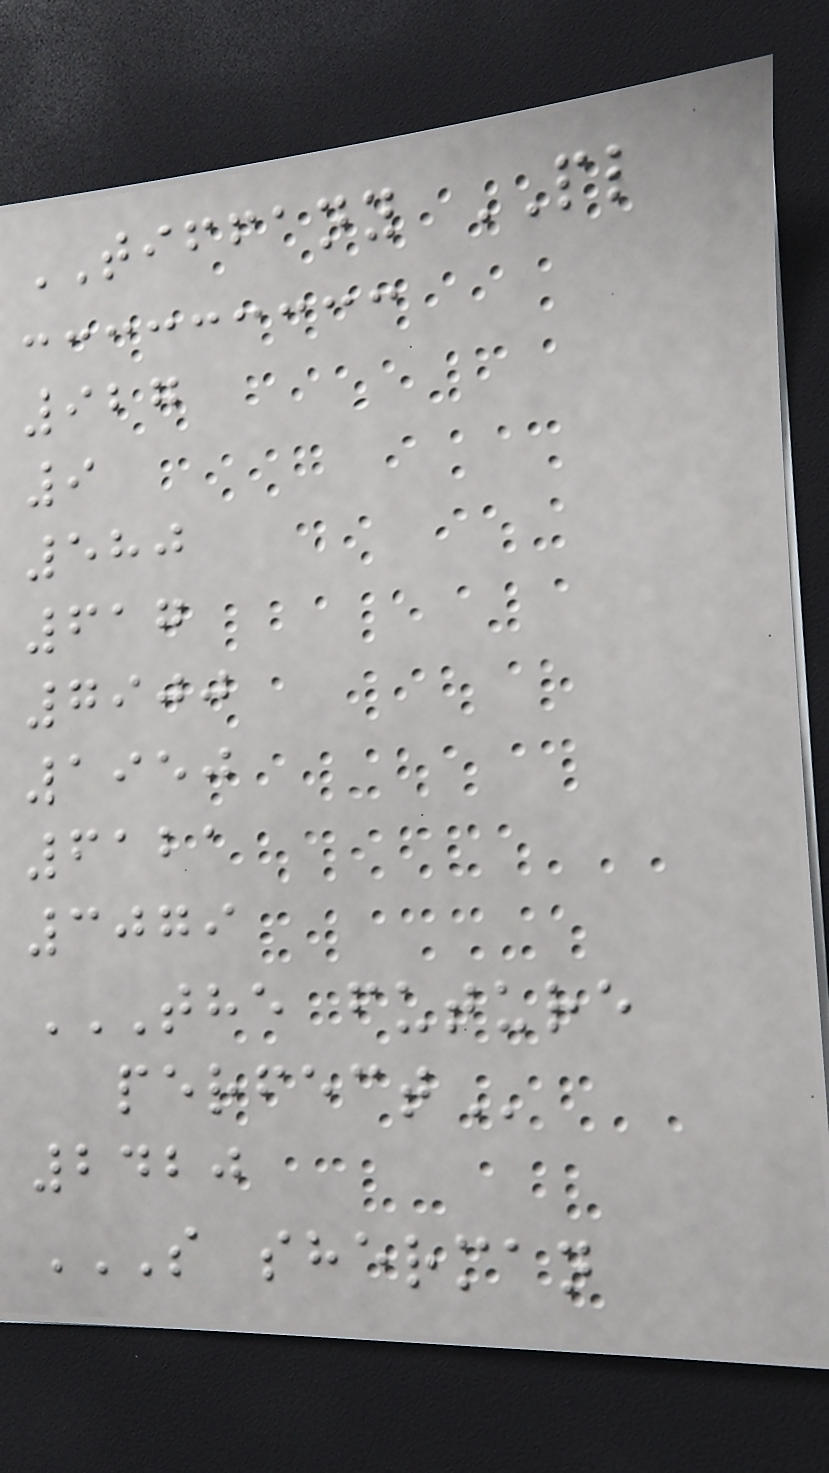TIFFANY PL
927
9
580
617
7900
1950
6121
3079
THE FUTURE
PERFECT
2420
S SHERMAN
